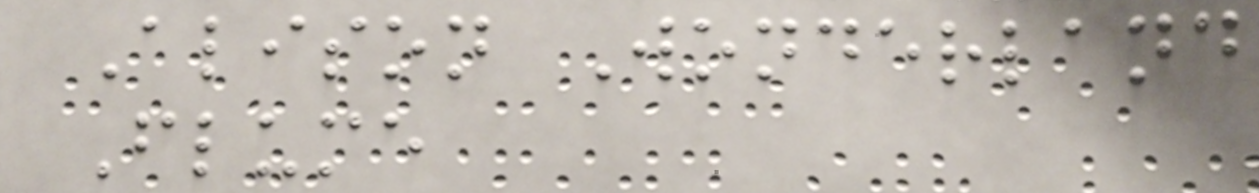Alison Wonderland
Flume
